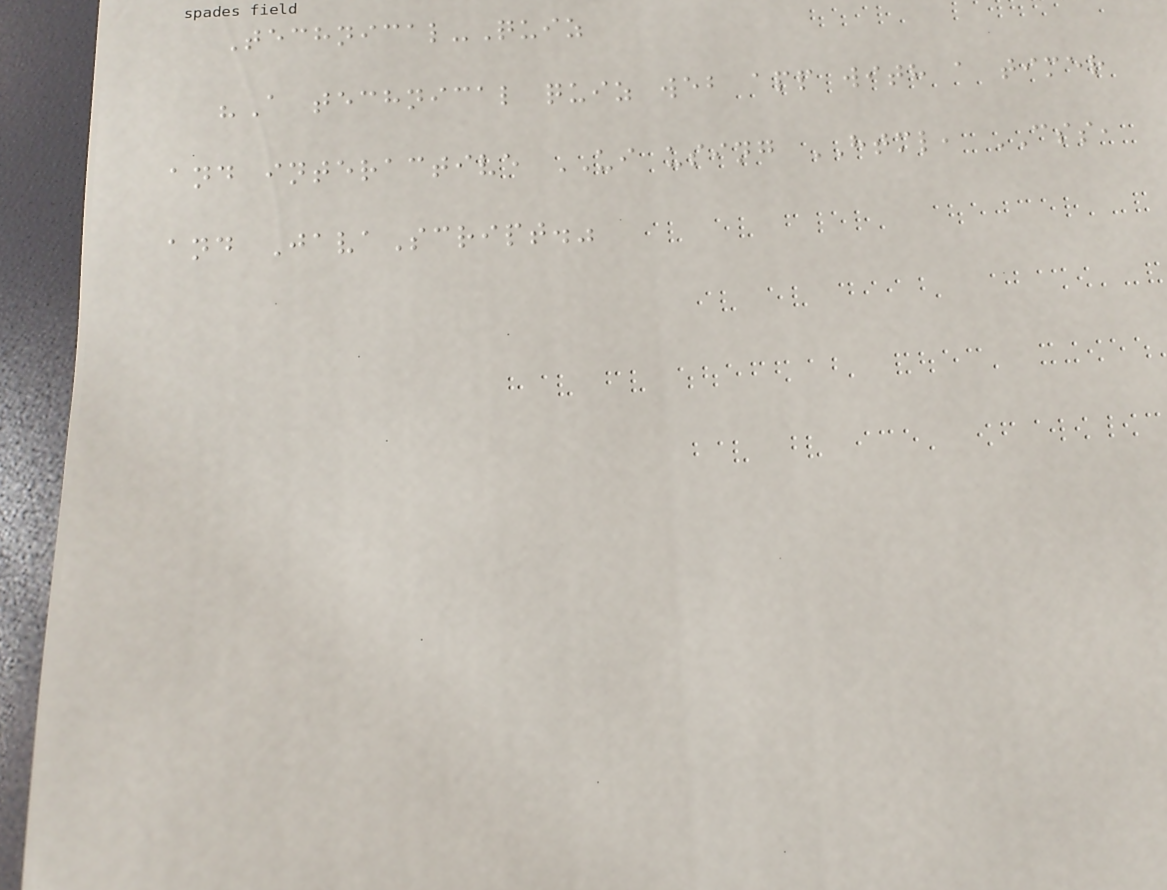Technical-Quiz
"A technical quiz web app with a timer
and interactive UI using HTML, CSS,
and JavaScript."
